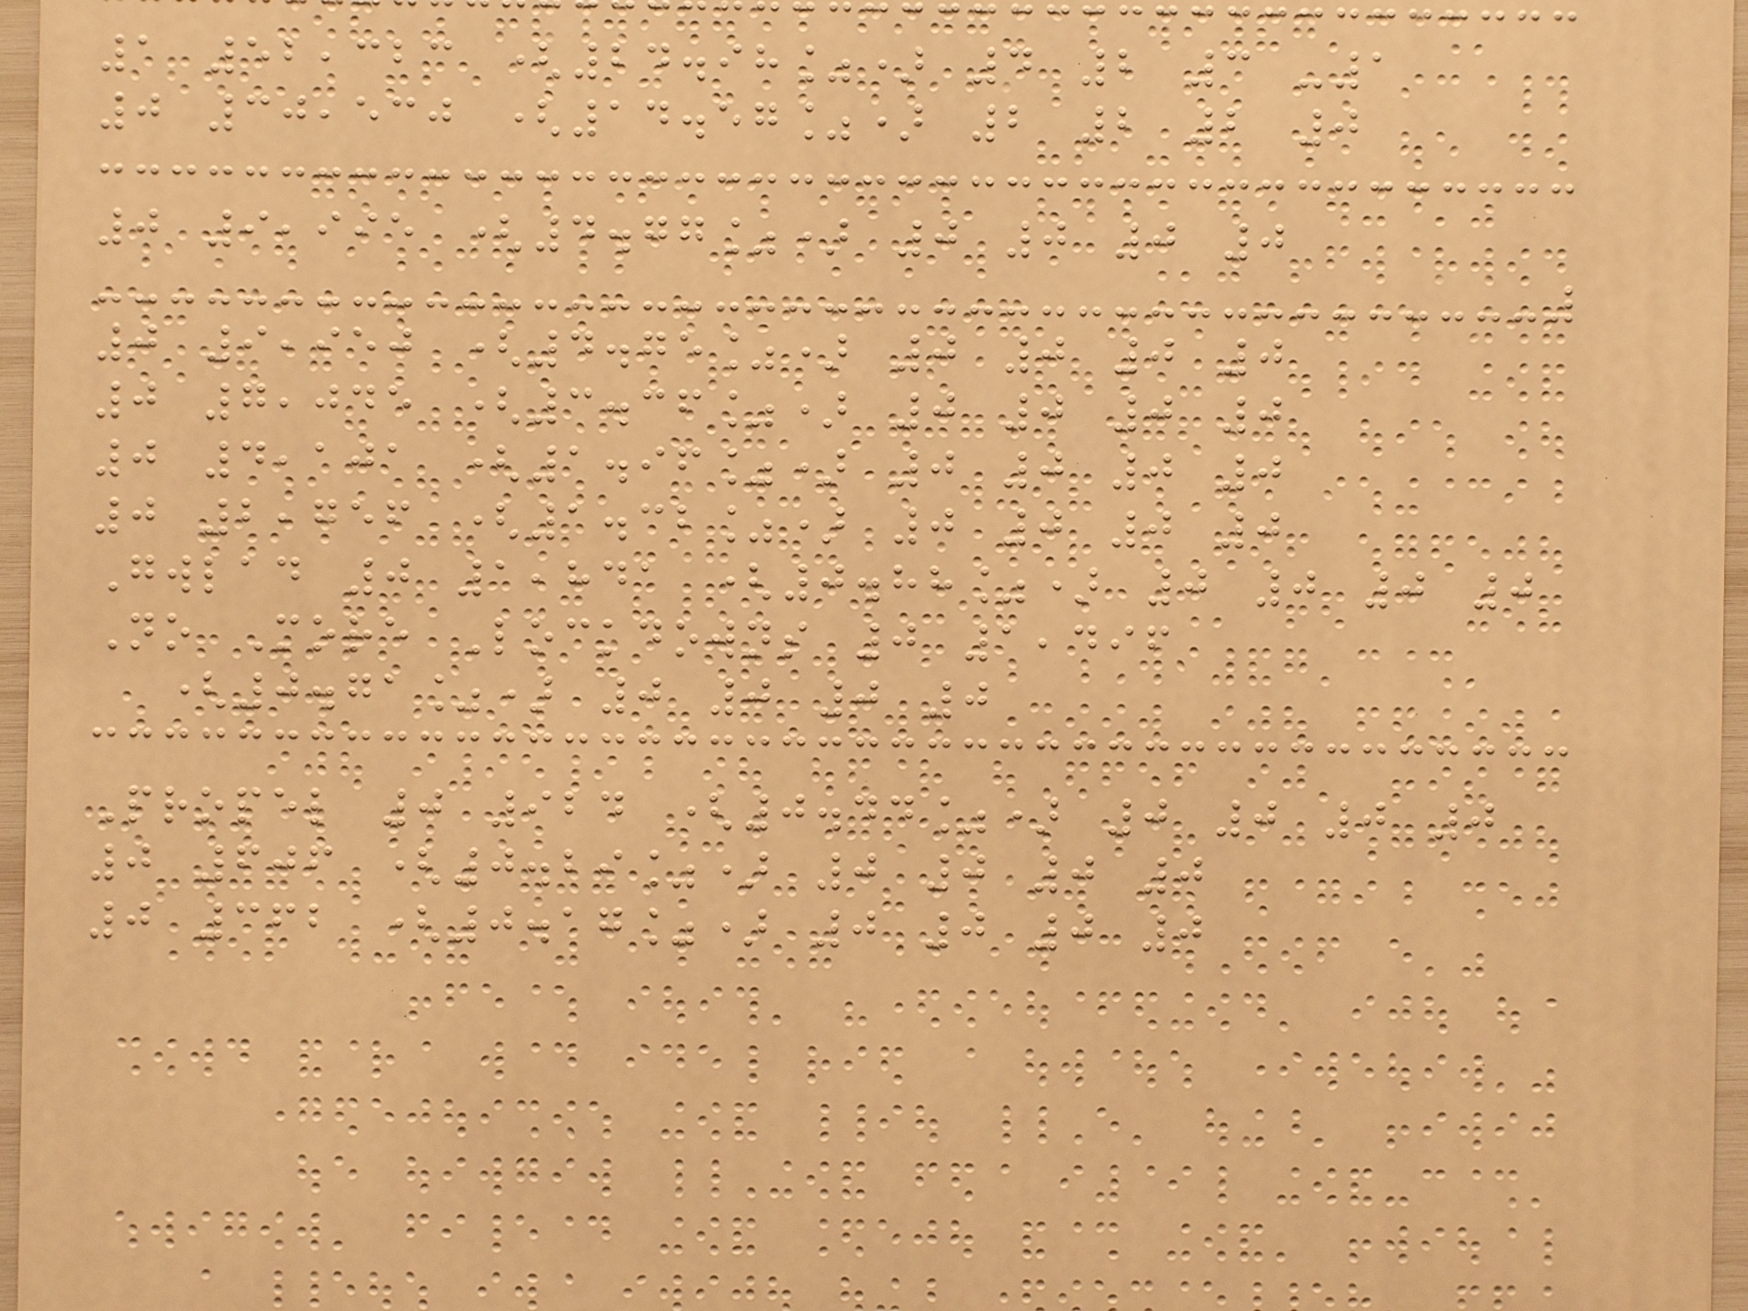1 52,323 (24.98%) 4 2 3 -1
0 30,530 (14.57%) 2 2 2 0
0 9,995 (4.77%) 0 0 0 0
0 9,950 (4.75%) 0 0 0 0
0 7,045 (3.36%) 0 0 0 0
0 4,101 (1.96%) 0 0 0 0
0 2,756 (1.32%) 0 0 0 0
Gwlad 0 1,841 (0.88%) 0 0 0 0
No More Lockdowns 0 1,496
(0.71%) 0 0 0 0
Propel 0 924 (0.44%) 0 0 0 0
0 606 (0.29%) 0 0 0 0
0 362 (0.17%) 0 0 0 0
